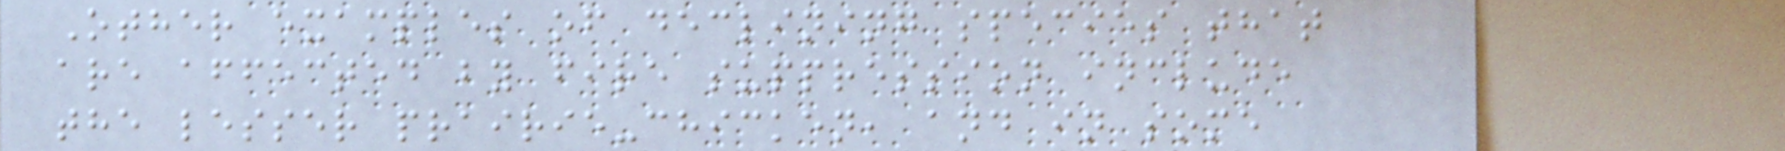Other examples of declining species that
are affected by fire suppression include
the lesser prairie-chicken, and in some
